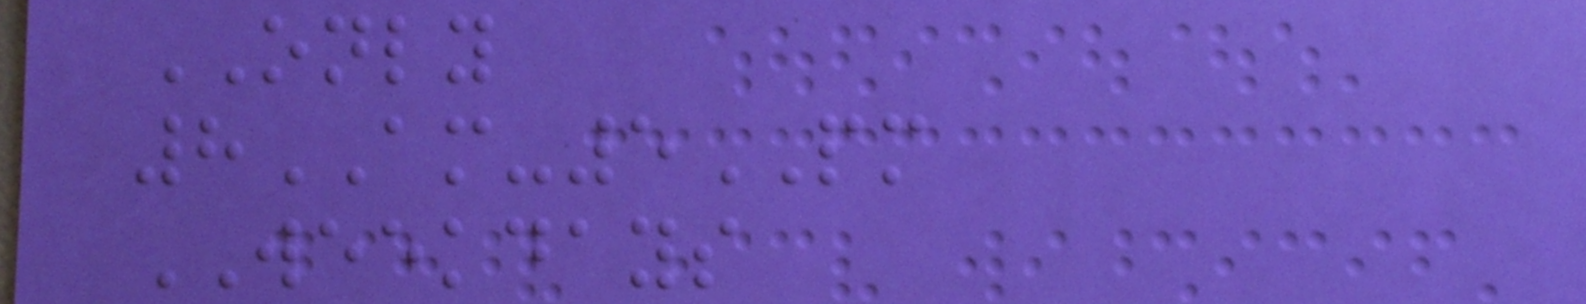ONLY
8AM-5PM
WEEKDAYS
